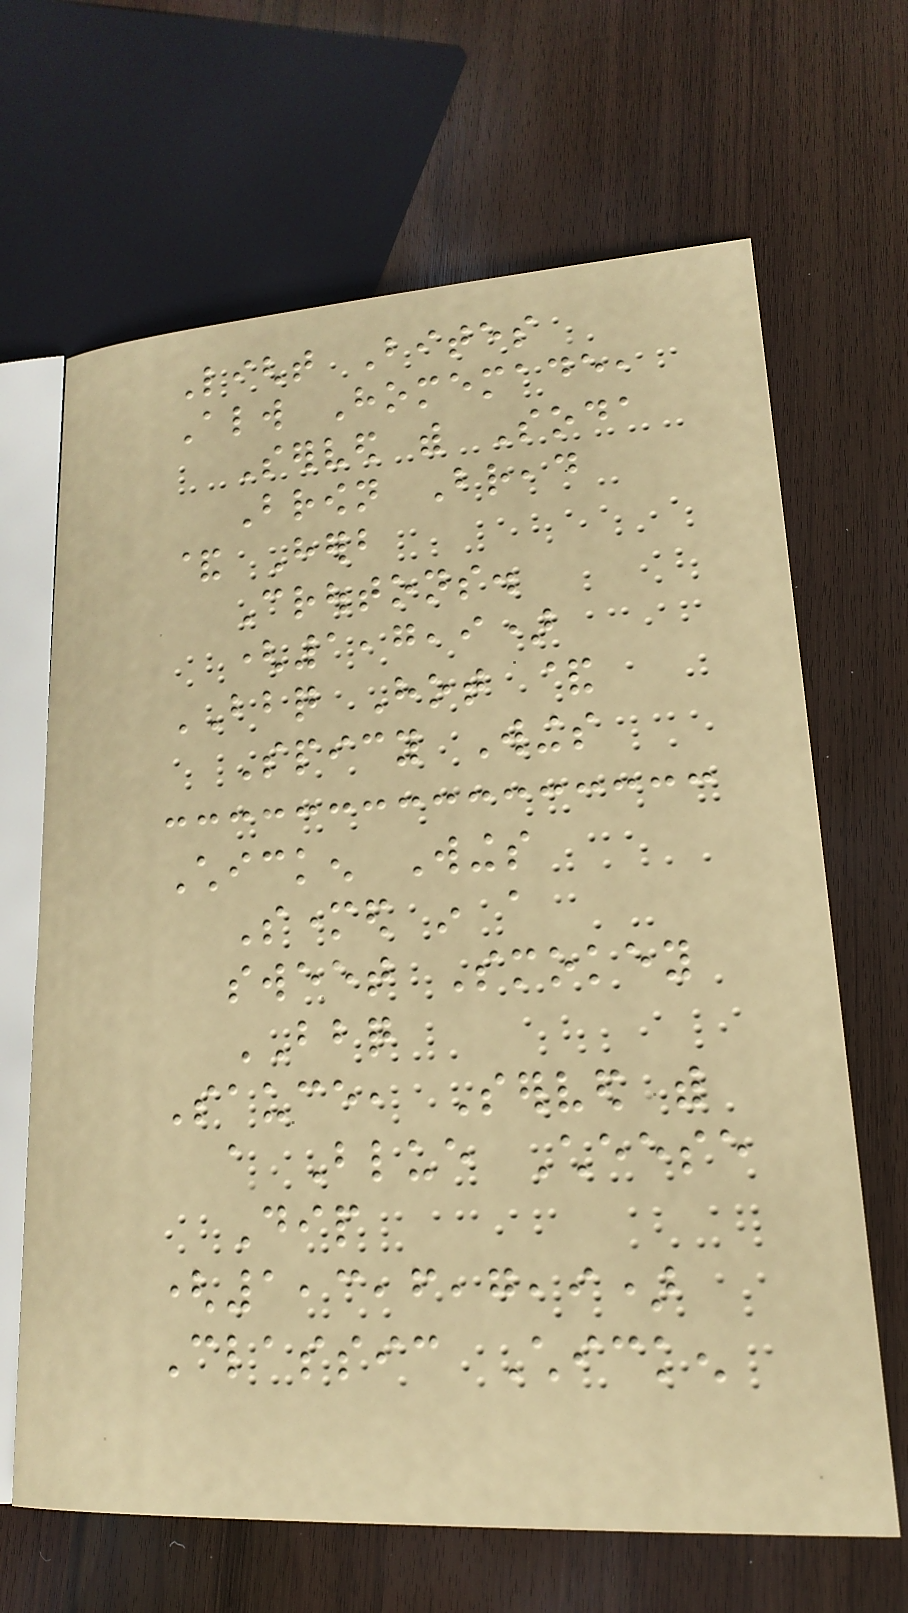Light Bites
Always Homemade,
Served with Soda
Brown Bread
& Herb
Croutons.
(1,7,9)
BBQ Hot &
Spicy Wings
Chicken Wings
Smothered in a
sweet Smokey
BBQ
Sauce, Served with
a Blue Cheese
Dip
(1,3,6,7,9)
Classic Chicken
